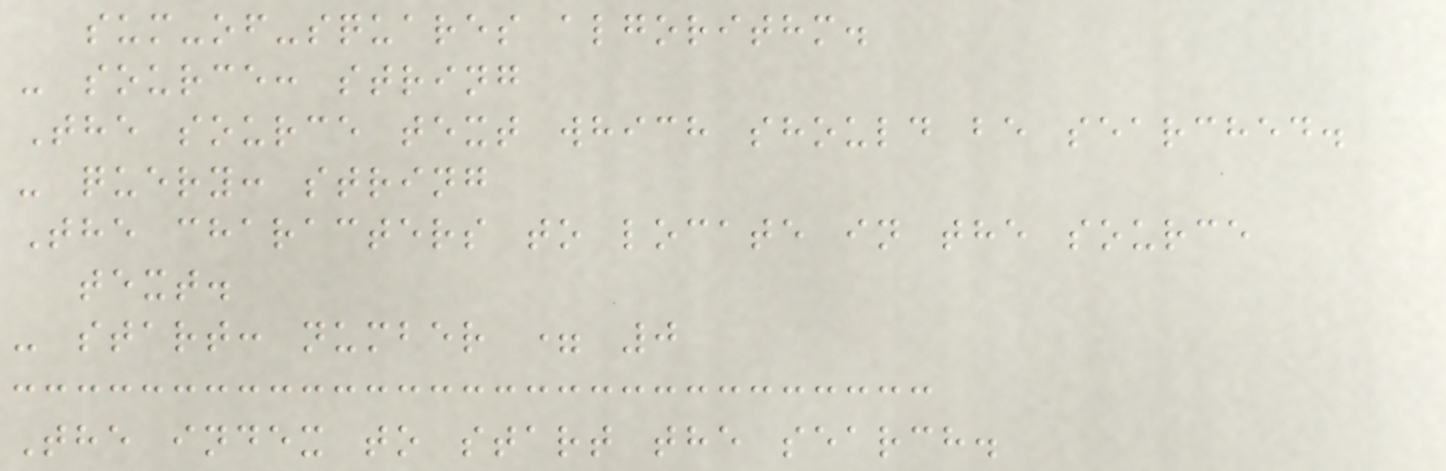sum-of-squares algorithm.
- source: string
The source text which should be searched.
- query: string
The characters to locate in the source
text.
- start: number = 0
The index to start the search.
